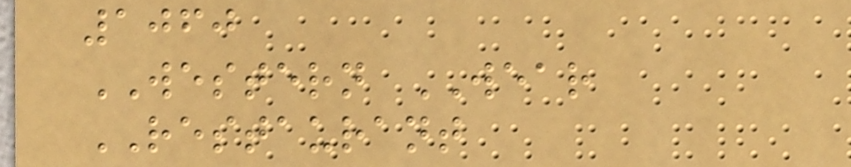1060
WESTERN WEAR
RESTAURANT
